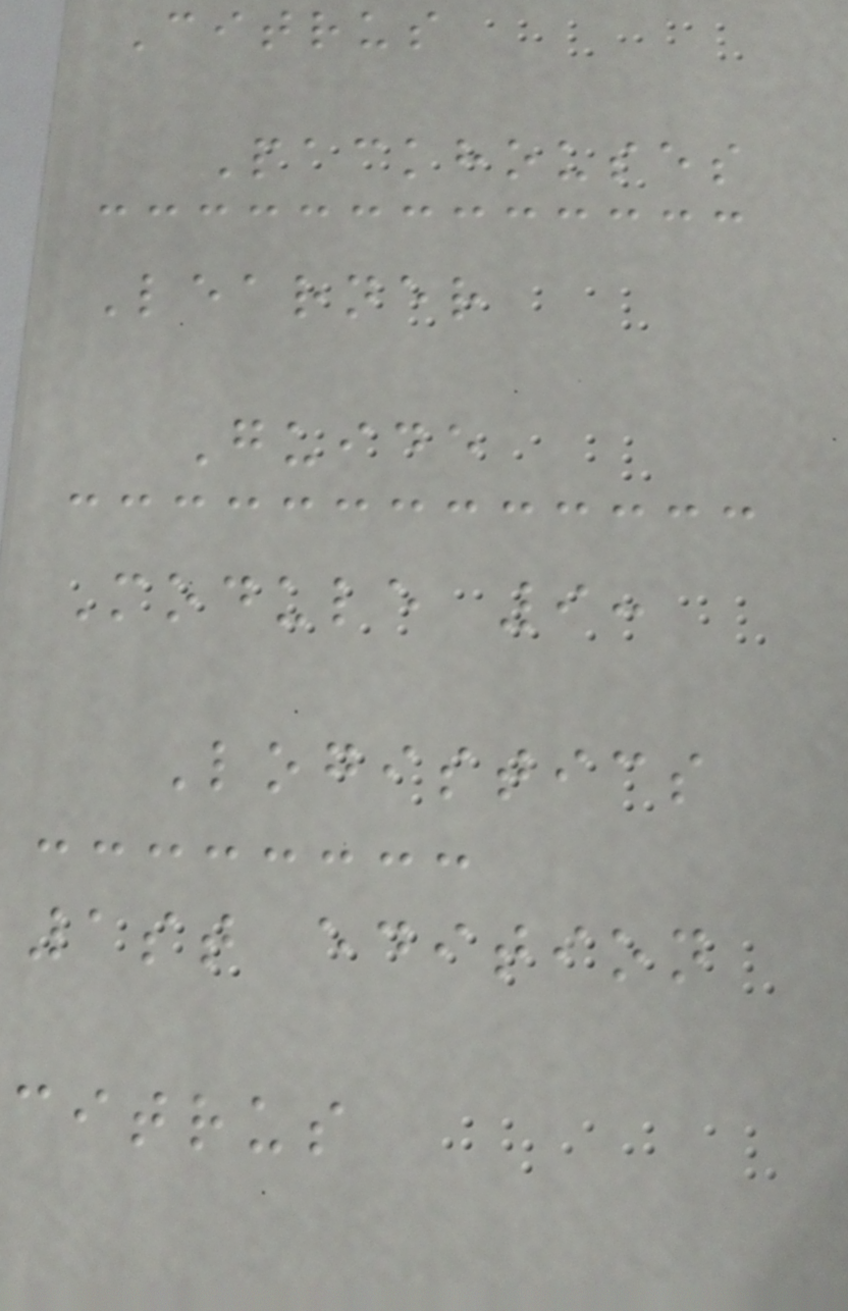Citrus
Packhouses
Learner
Guide
Module 9:
Logistics
1st edition
citrus
